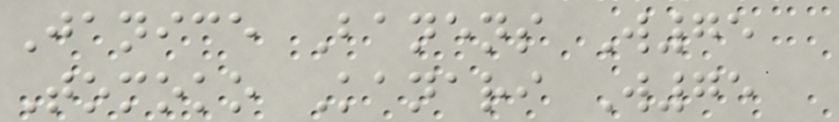Janice Banens W75
Tomoko Kanari W75
